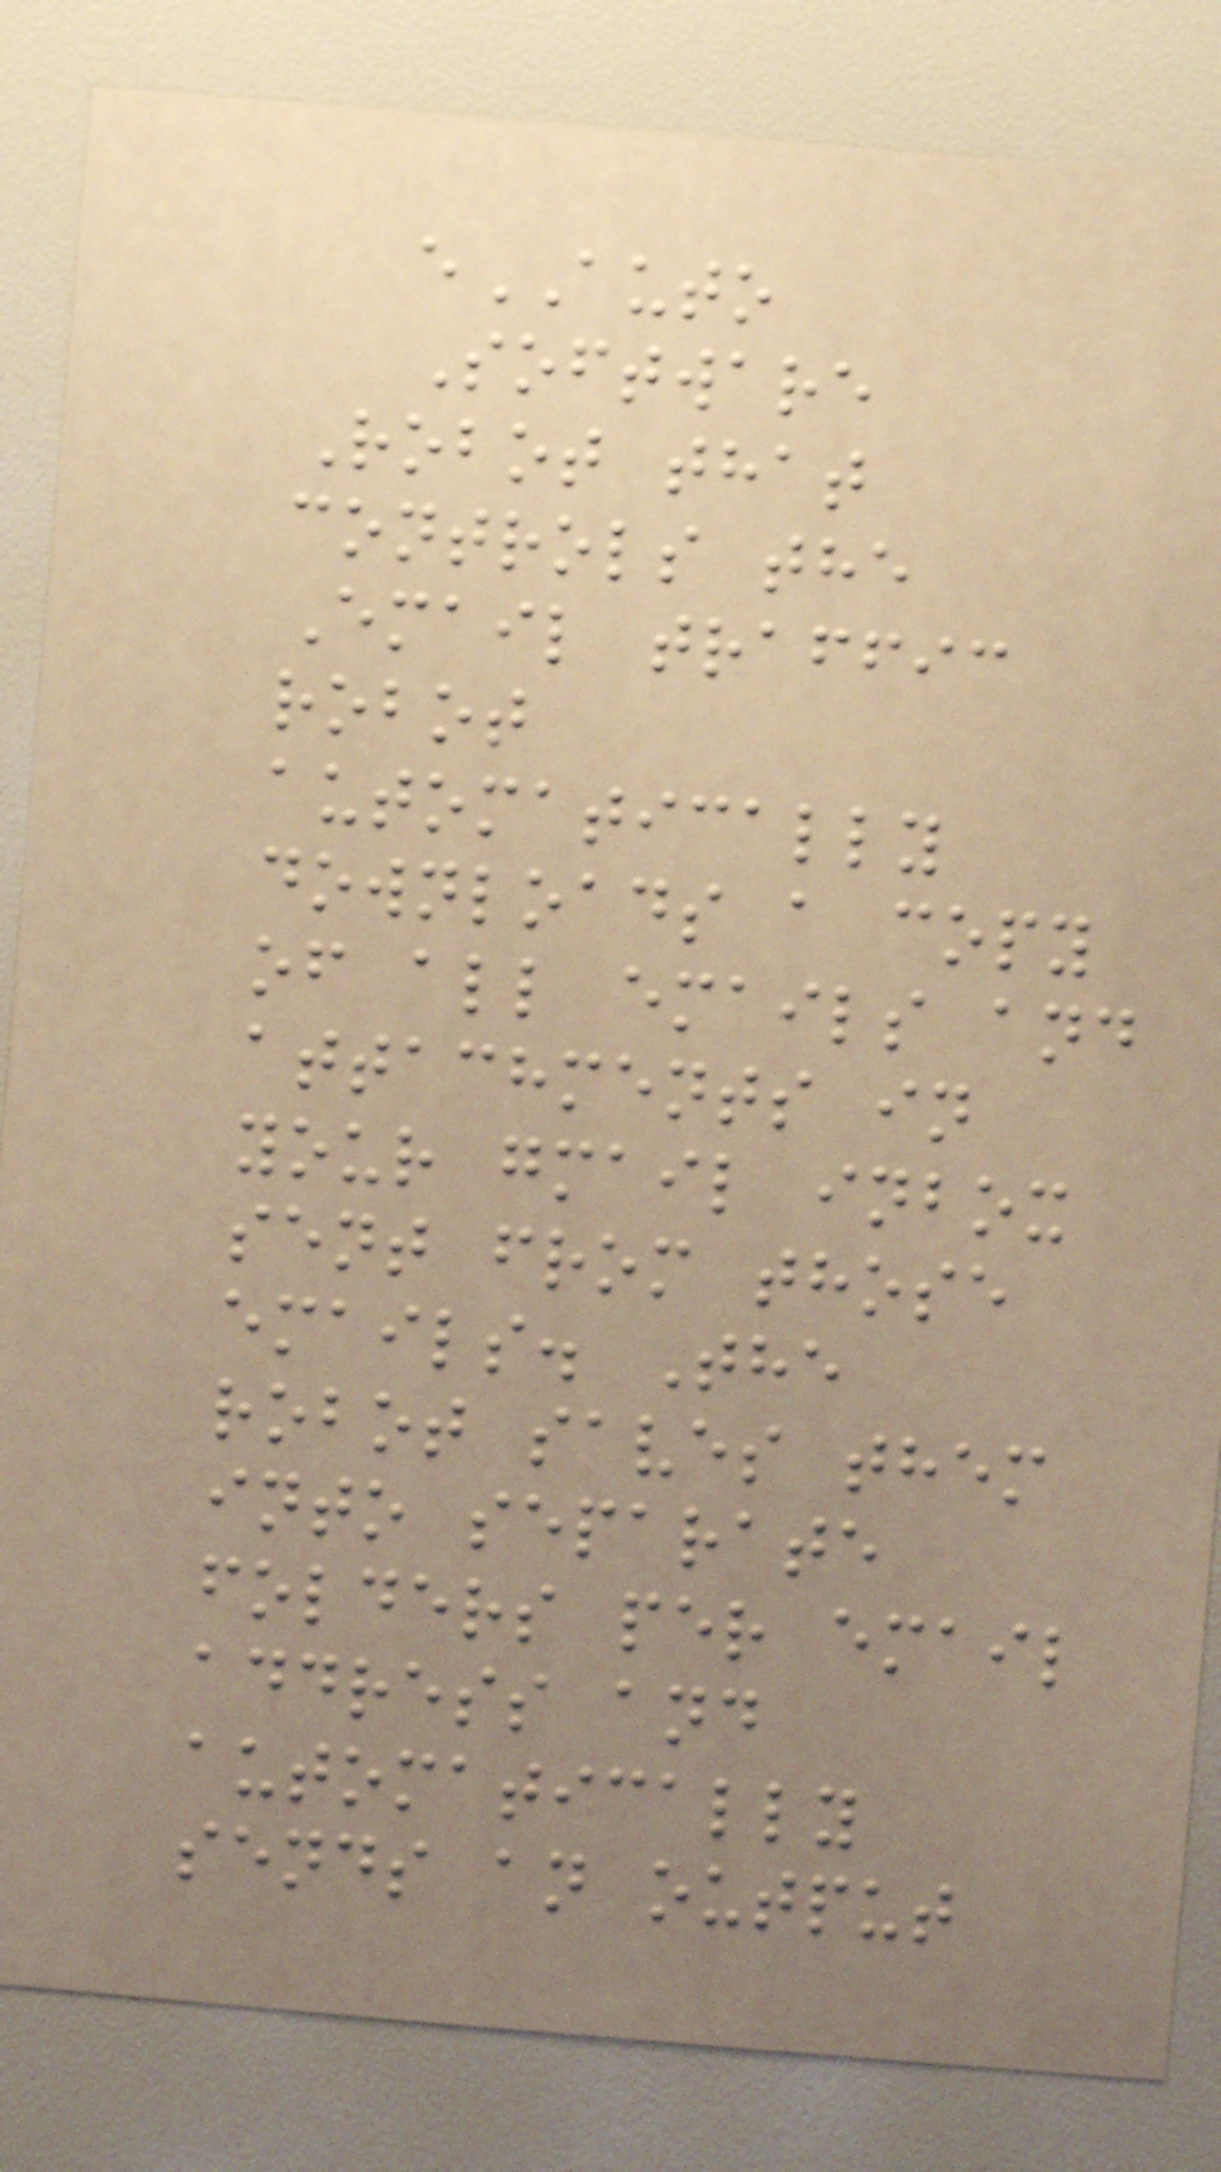eAUTO
Software
Robot that
controls the
Email traffic
robot
automatically
downloads a copy
of all emails and
attachments in
your gmail inbox
sent from those
emails. The
robot saves them
into separate
folders per email
address and
automatically
sends an output
